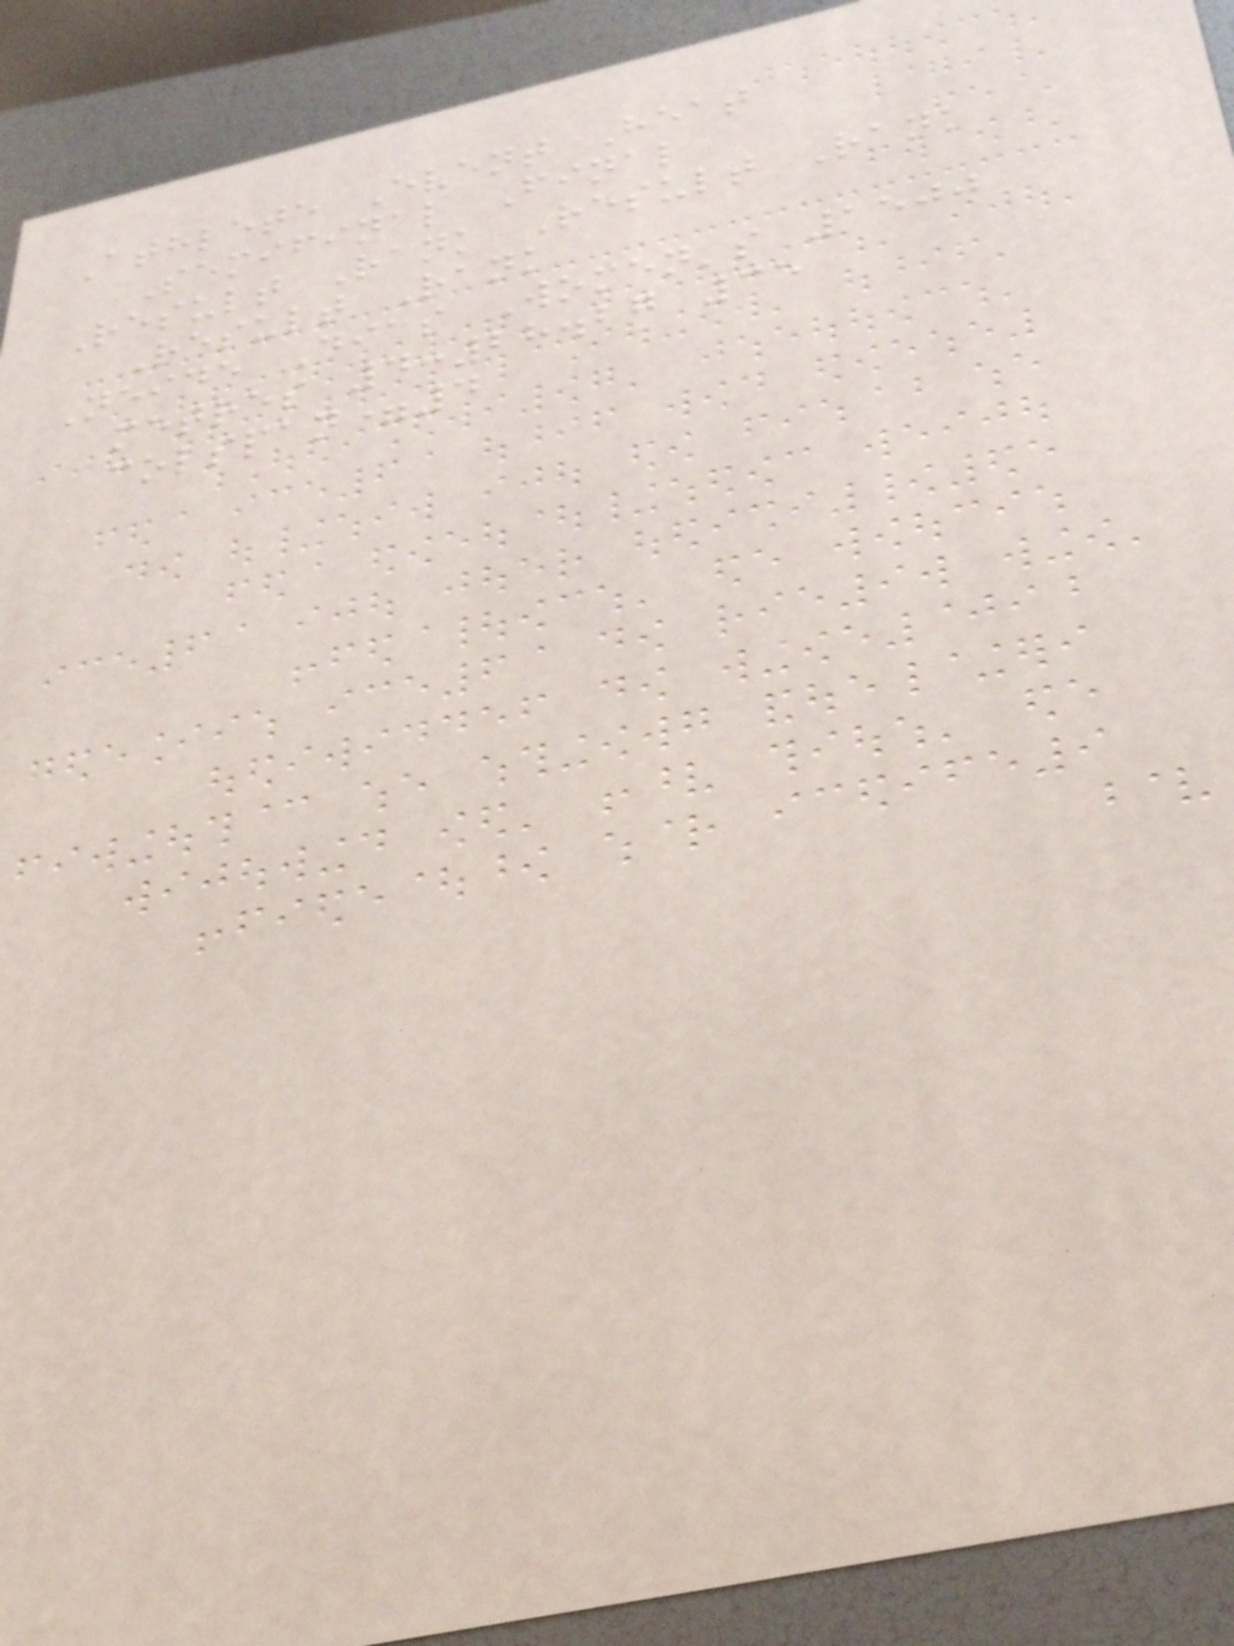Athlete Event Heat
Semifinal Final
Result Rank Result Rank
Result Rank
Neide Dias Women's 1500
metres 4:28.27 35
colspan=4
